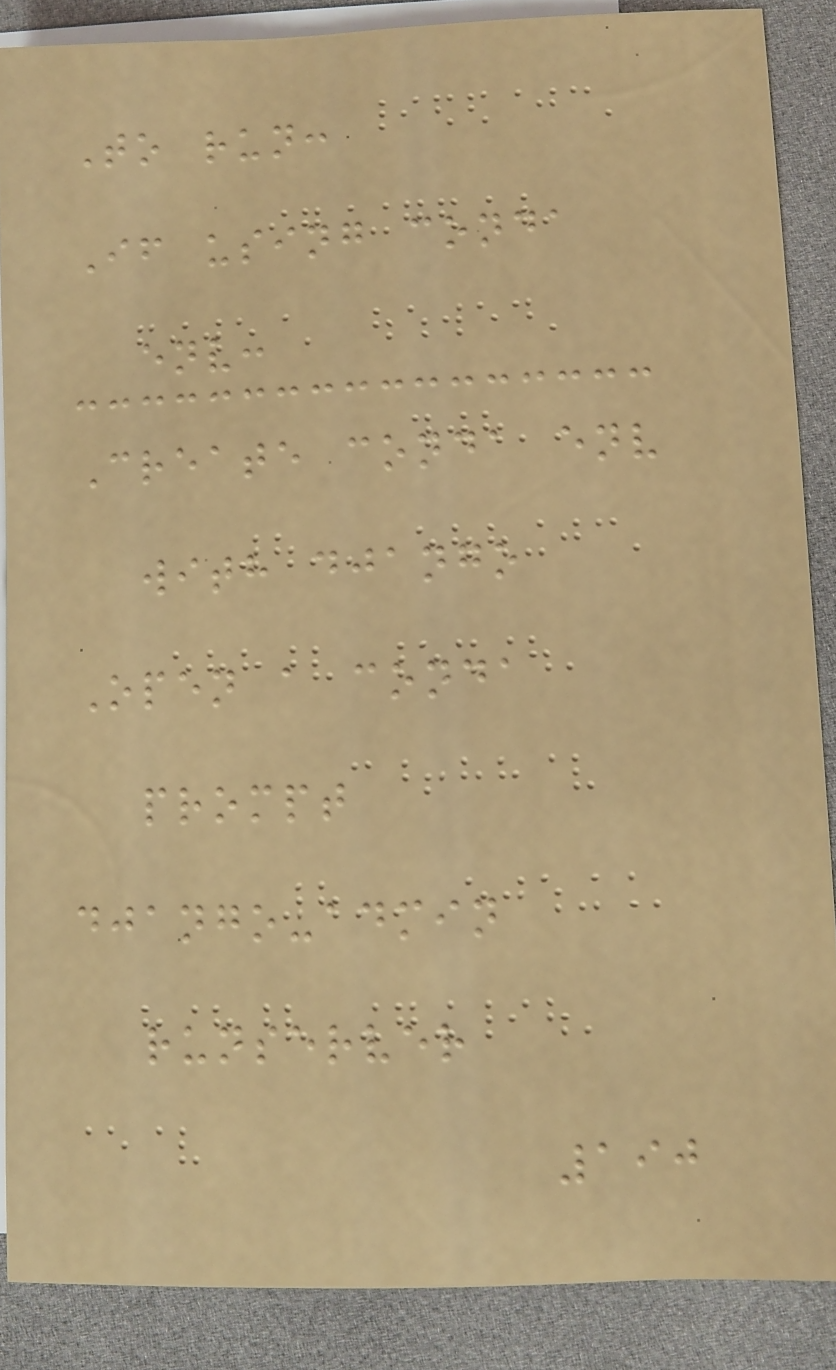To run:
If using conda
env:
Create conda env
with django
Open a conda
prompt
django-admin
runserver
190
